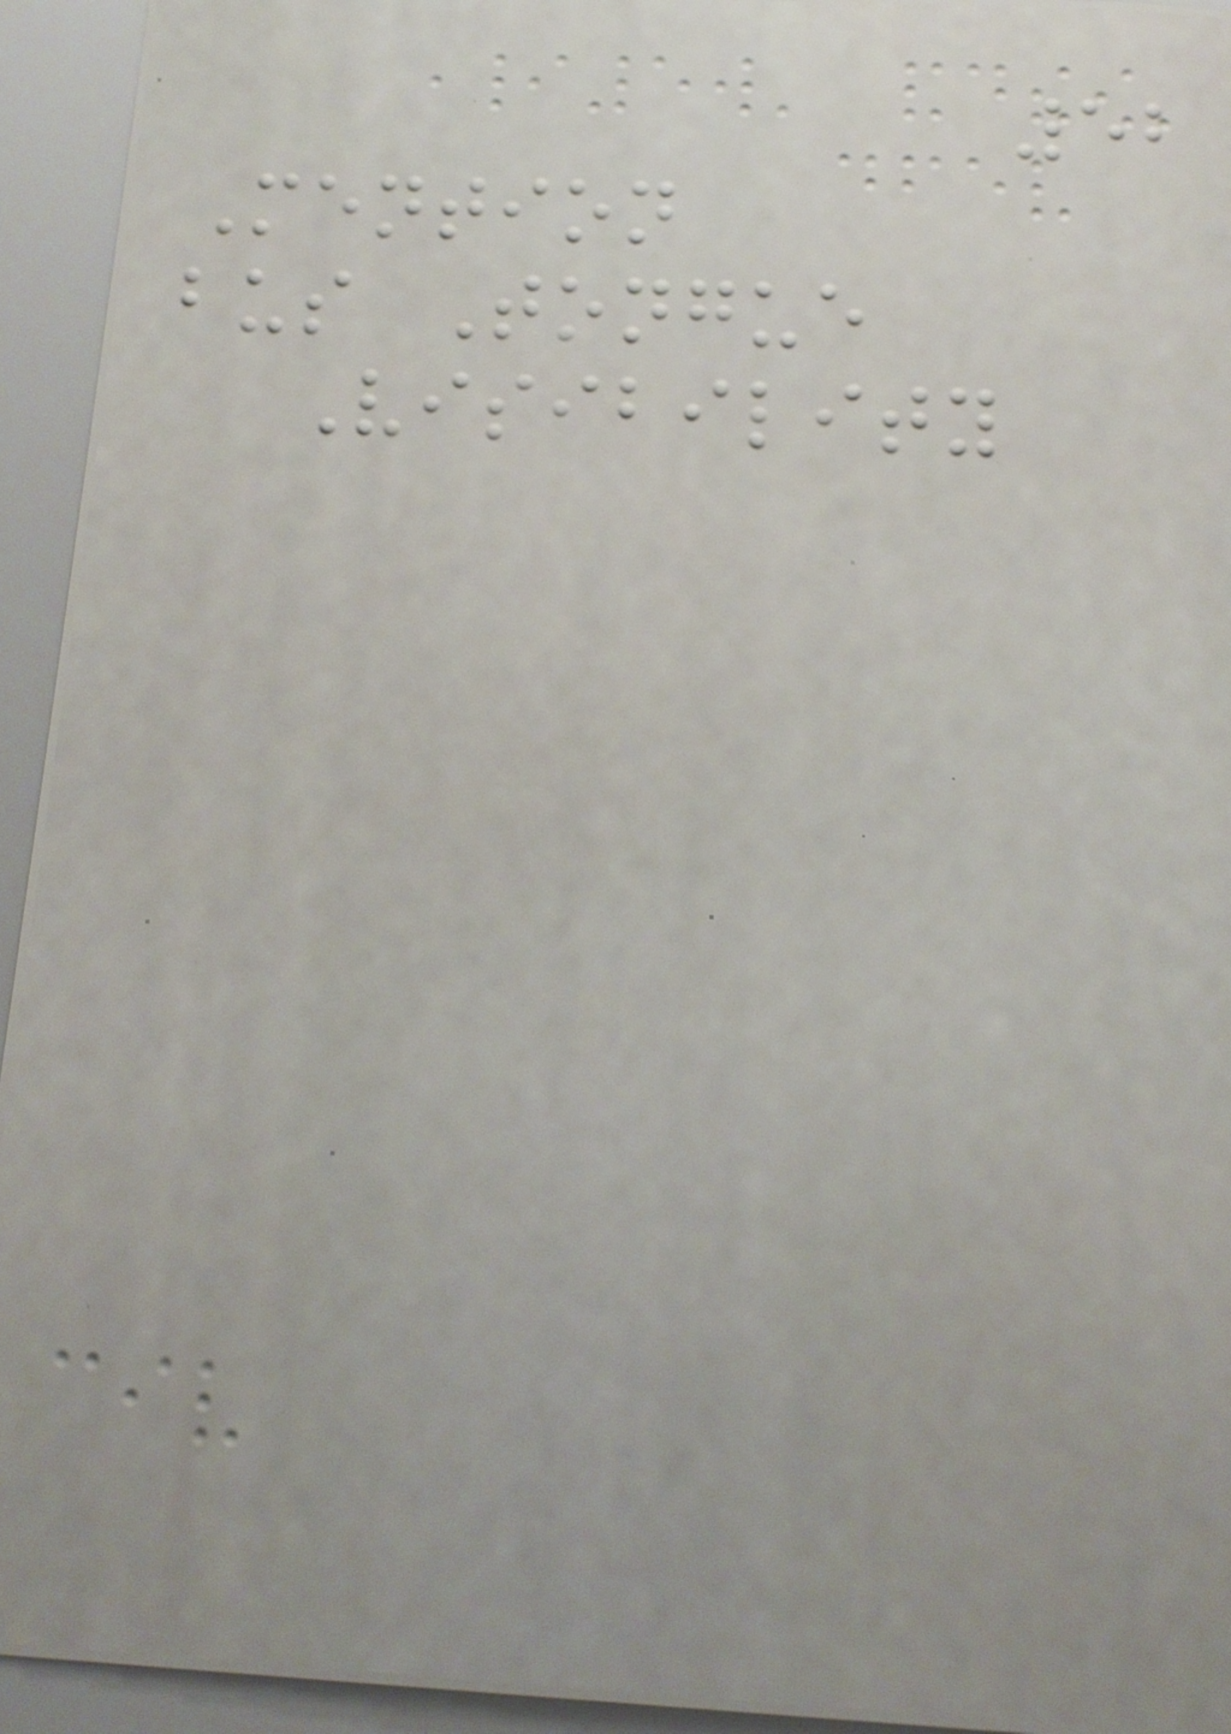52
Mention
bus Tongue
Visibility
